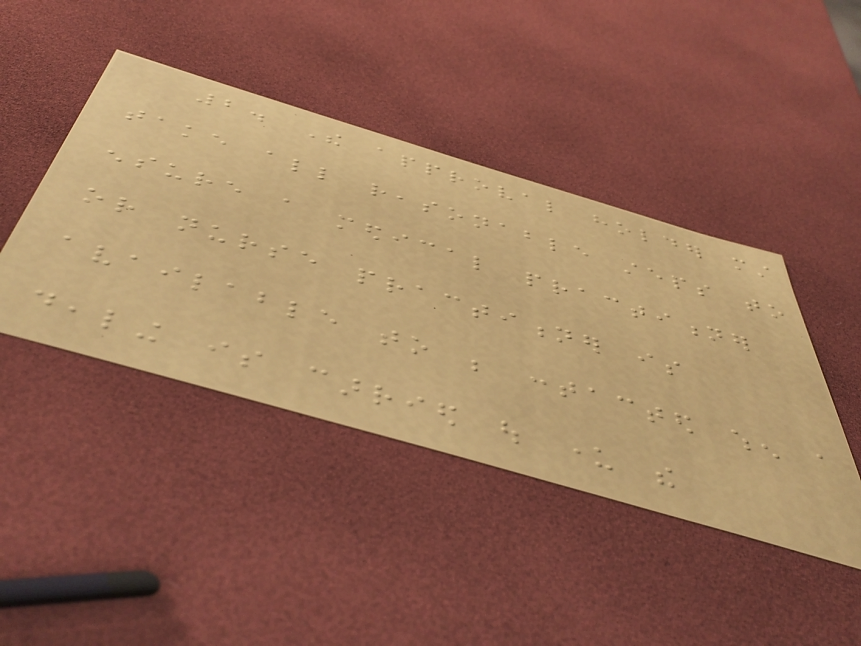2. The approval holder must
take all reasonable steps to
ensure a medical practitioner
or nurse practitioner is
available to be contacted when a
dealing is carried out under the
